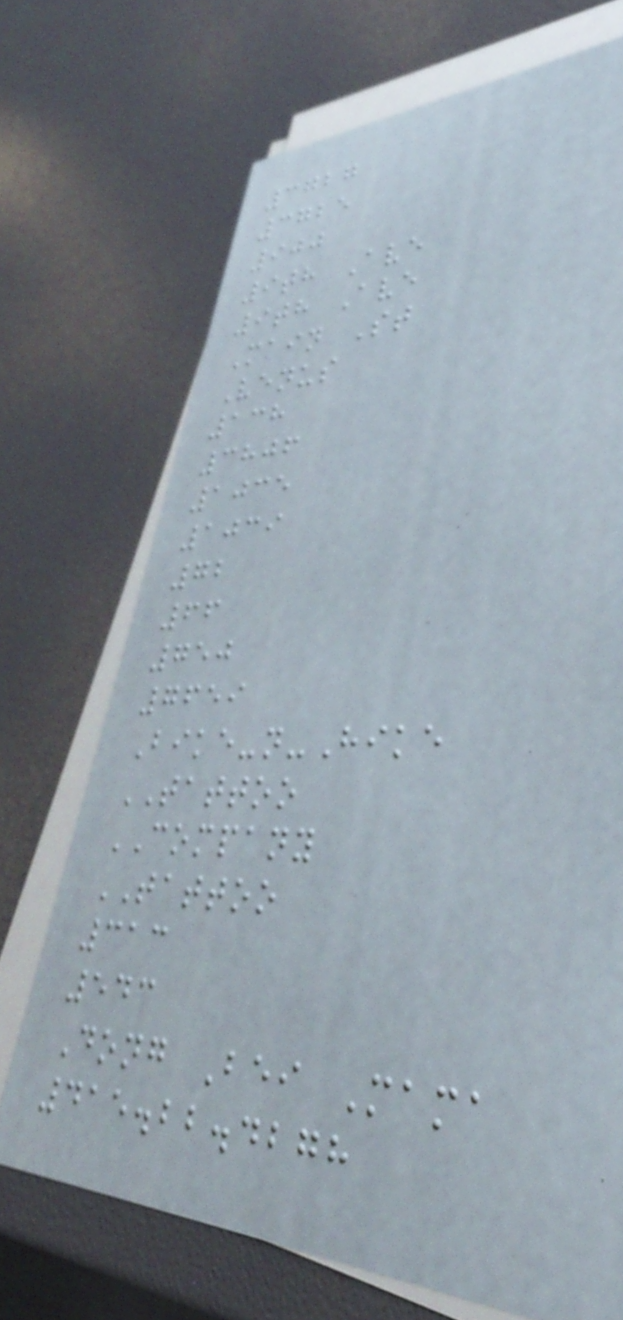3727
3725
900
9th Ave
9th Ave
Main St
Venus
138
3806
1035
1039
72
66
750
7659
Bike-n-Hike
TATTOO
COMPANY
TATTOO
313
543
Dong Bei Mama
415.22.4278
